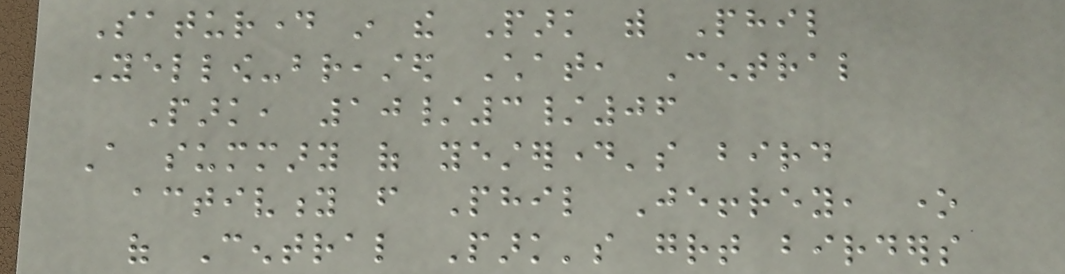Saturday in the Park with Phil
Yellow-breasted Chat, Central
Park, 10/3/06
A summary of yesterday's bird
activity from Phil Jeffrey, one
of Central Park's great birders
